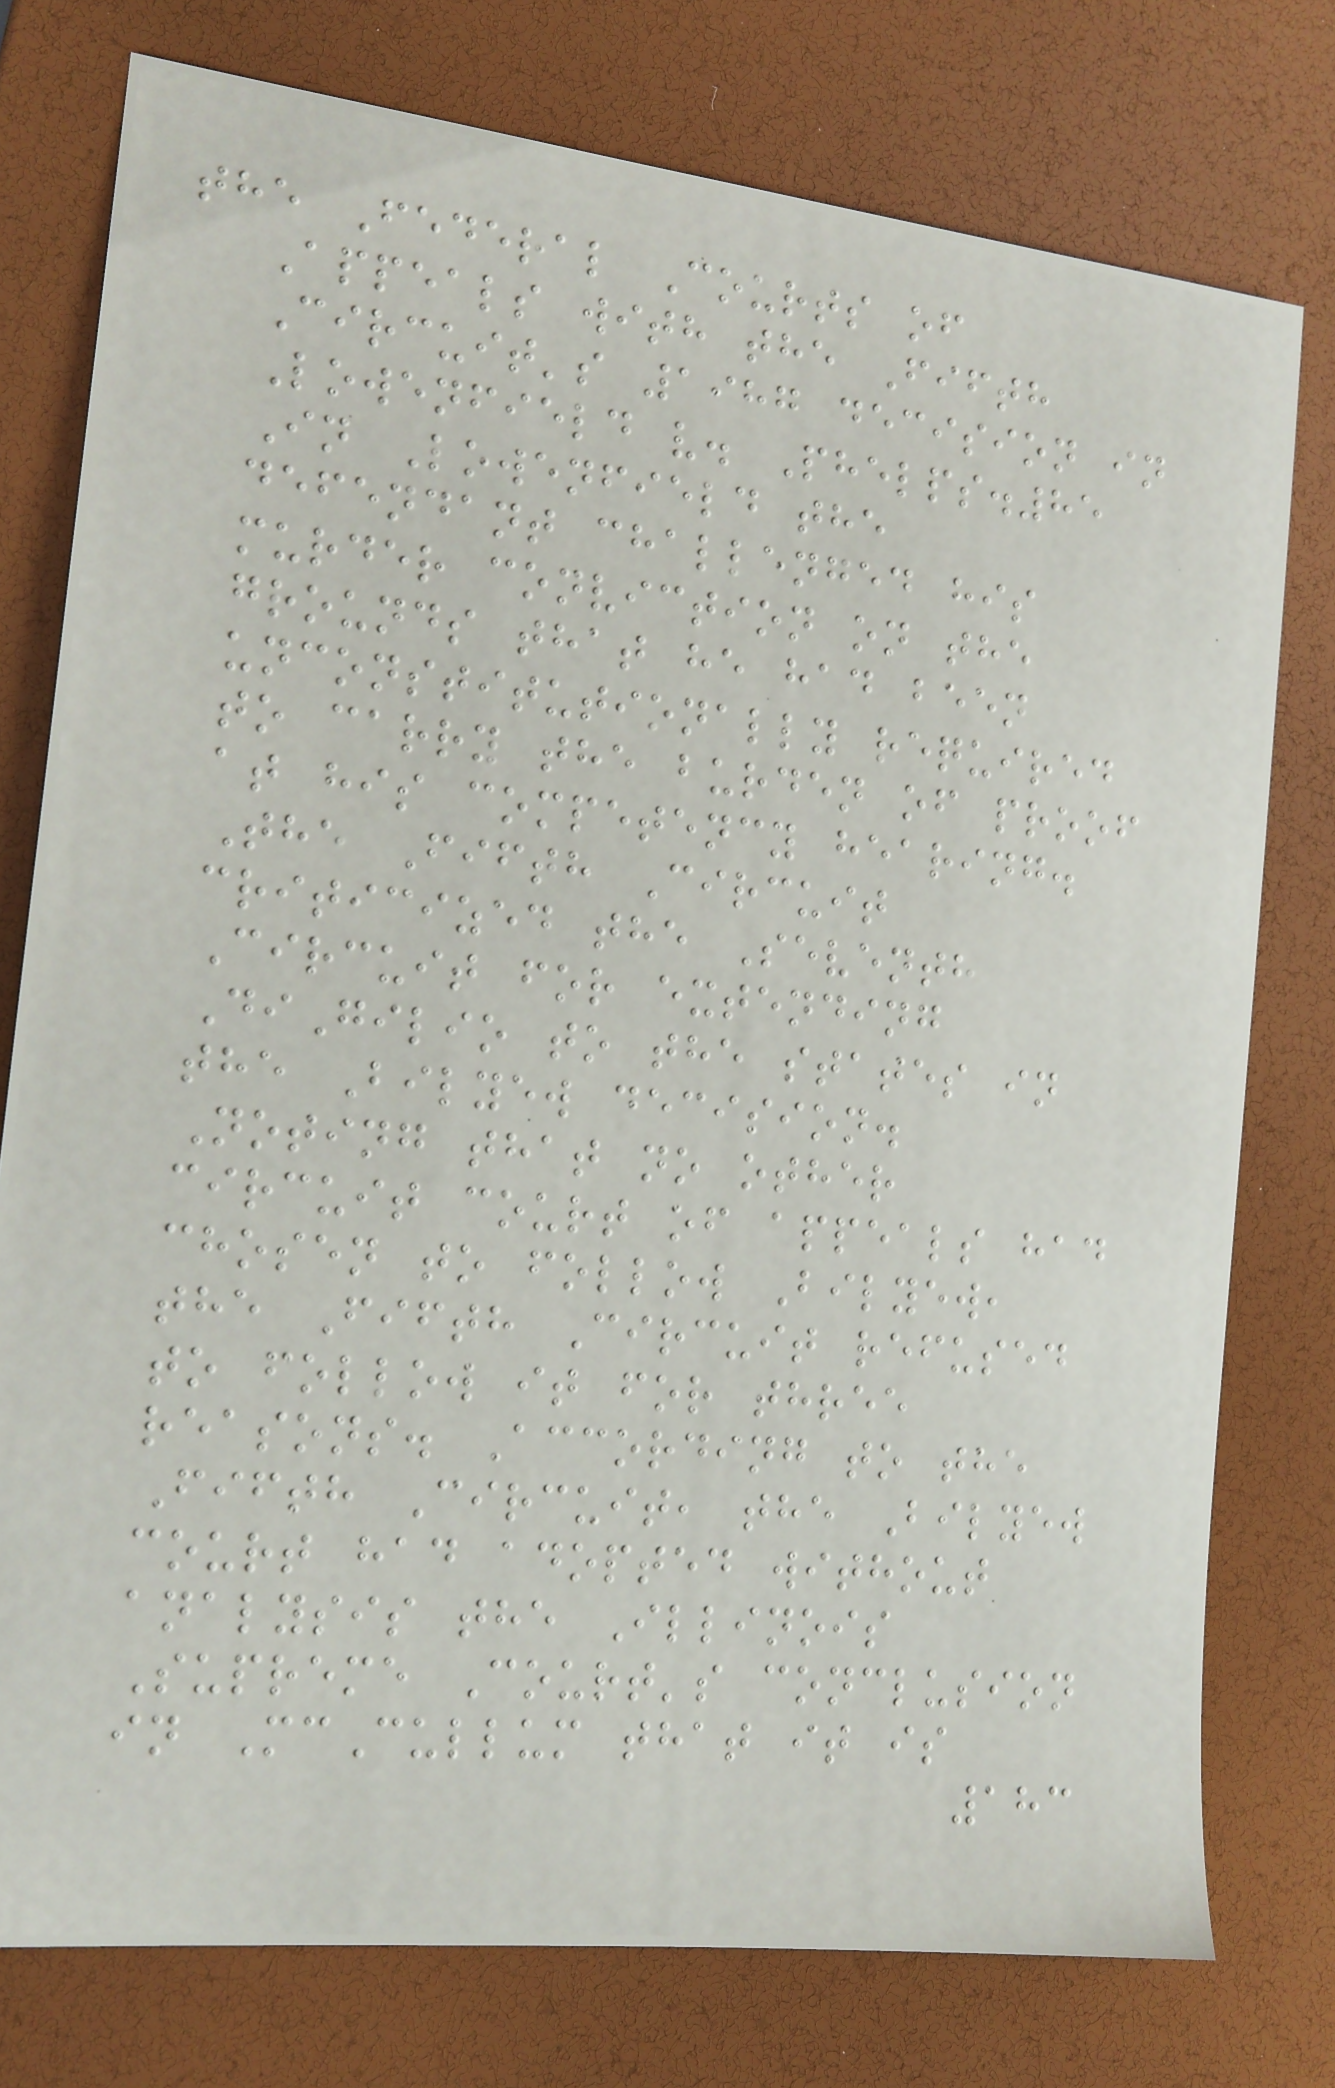the Federal Courts of
Appeals with the Fifth
Circuit's 1987 decision in
Lowenfield v. Phelps.85
In Lowenfield the
defendant challenged his
murder conviction on the
grounds that he had been
unconstitutionally required
to carry the burden of proof
at his competency hearing.
The Fifth Circuit
criticized the Seventh
Circuit for extending
DiGilio to the states in
the Bilyew decision.
Noting that no other
circuit court of appeals had
chosen to follow Bilyew,
the Fifth Circuit refused
to follow it for three
reasons. According to the
Fifth Circuit, the Bilyew
court had adopted without
analysis the Illinois
Supreme Court's conclusion
in McCullum that it is
183
